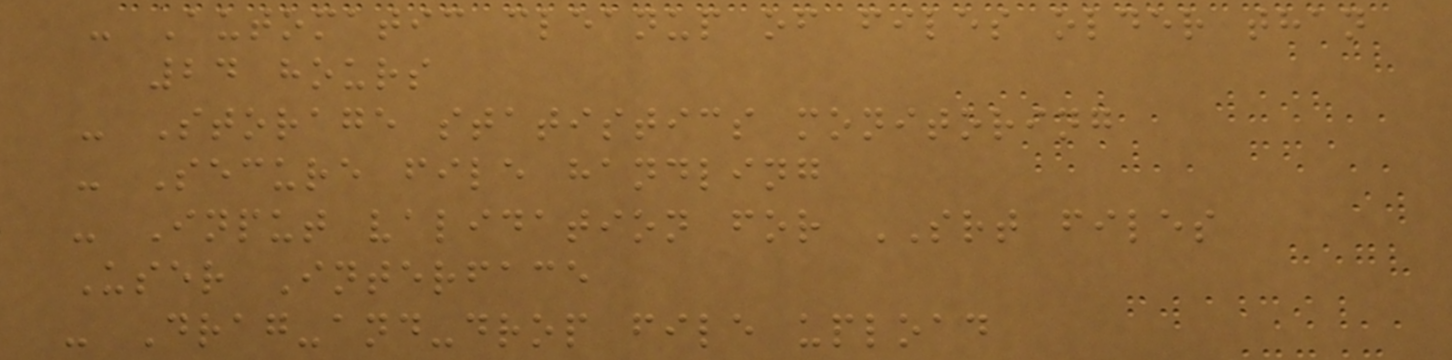- Automatic cleanup of files older than
24 hours
- Storage statistics monitoring
- Secure file handling
- Input validation for SRT files
User Interface
- Drag-and-drop file upload
